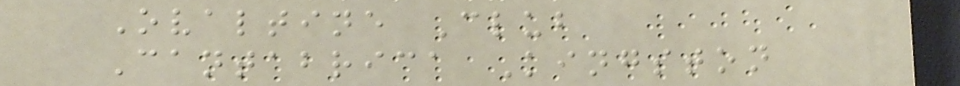Ovaltine Club
Cantabrica Kingston
